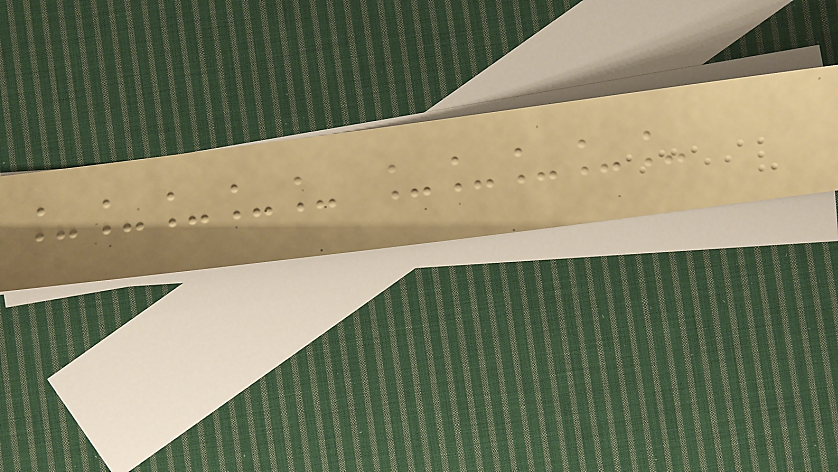_____ _____
